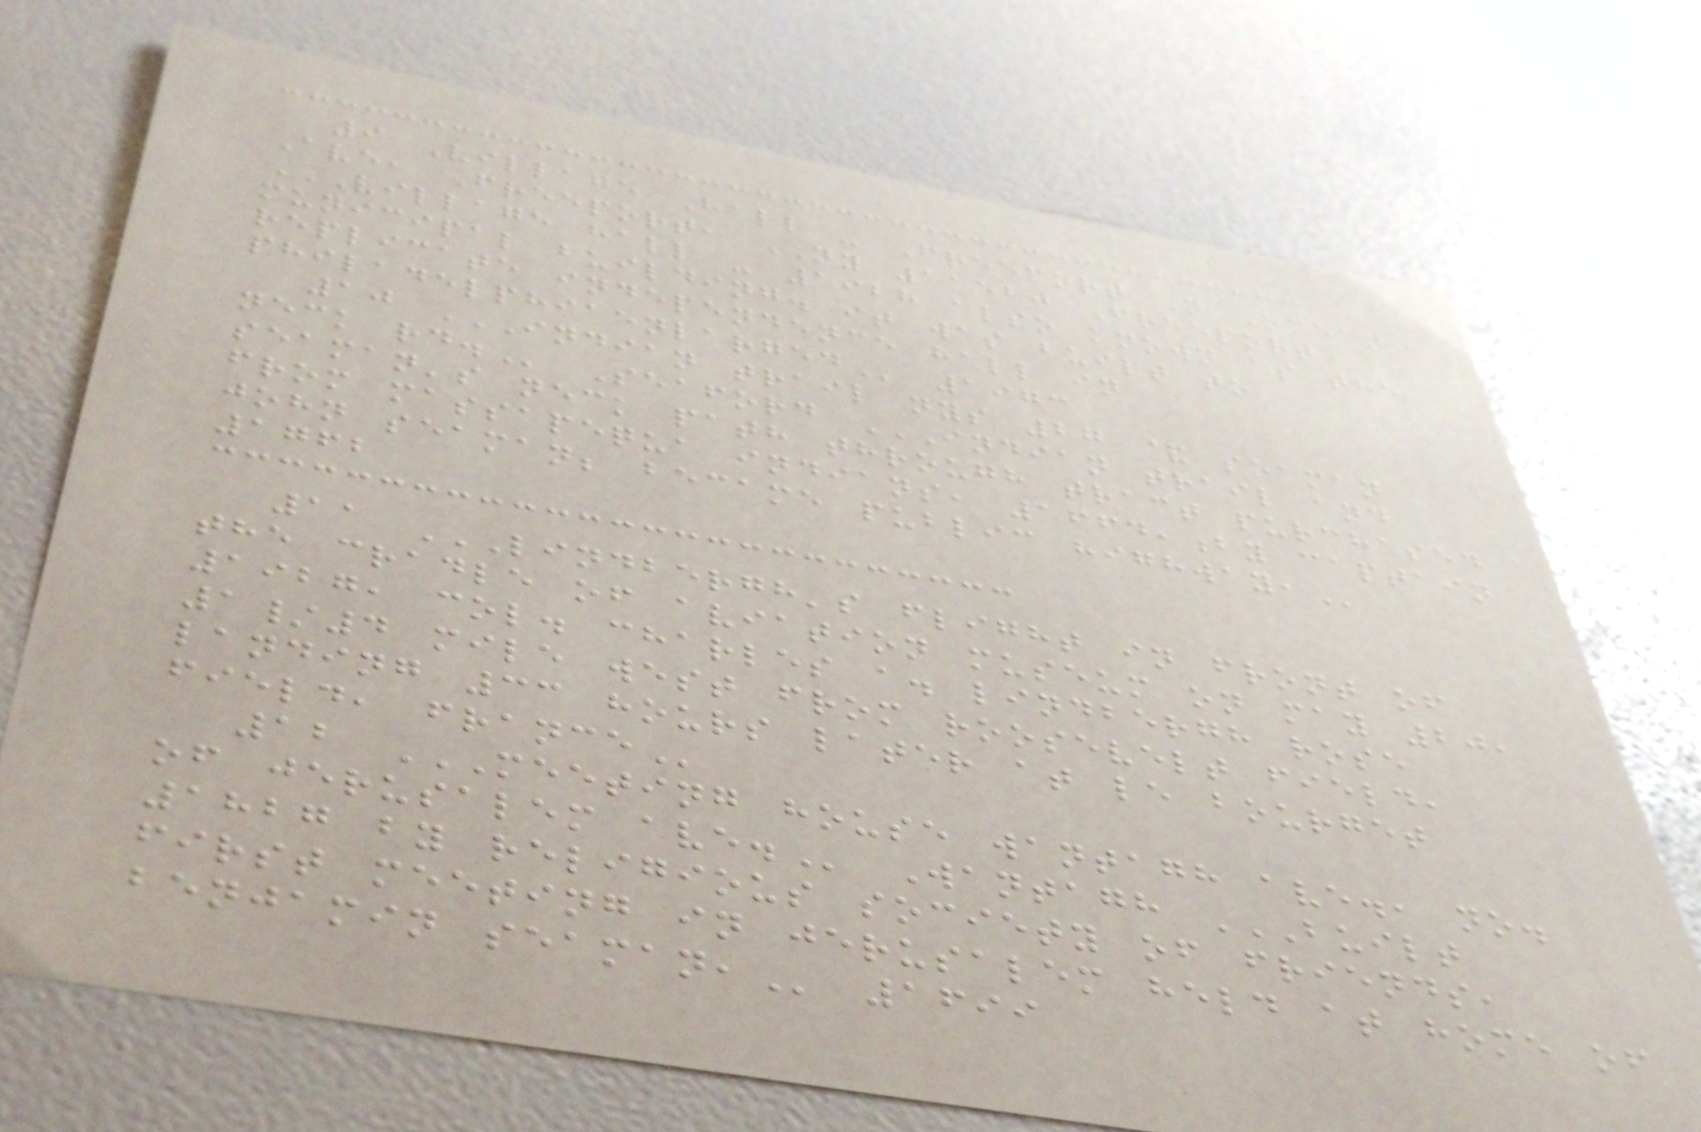9 Village Hall - Freeport N Ocean
Ave, Freeport, NY 11520 Freeport
VILLAGE HALL - 1928 ALSO KNOWN AS THE
MUNICIPAL BUILDING. IT WAS BUILT TO
REPLICATE INDEPENDENCE HALL IN
PHILADELPHIAENLARGED 1973
10 INDIAN TRAIL NYS 27 & SEAMAN
NECK RD. Seaford INDIAN TRAIL AND
SEAMAN'S NECK PATH THROUGH TRACT PURCHASED
FROM MASSAPEQUA INDIANS, 1664,BY CAPTAIN
JOHN SEAMAN; BECAME PUBLIC HIGHWAY,
1762
11 LINDBERGH'S FLIGHT IN FRONT OF
THE CRADLE OF AVIATION MUSEUM ON MAY 20,
1927, COL. CHARLES A. LINDBERGH ROSE
1/4 MILE WEST FROM ROOSEVELT FIELD,
LANDING 33 HOURS LATER AT LE BOURGET
FIELD, FRANCE
12 MEETING HOUSE WANTAGH AVE., NO.
OF JERUSALEM AVE. Wantagh BUILT
1827 BY RELIGIOUS SOCIETY OF FRIENDS,
FIRST MEETING IN JERUSALEM HELD AT HOME OF
BENJAMIN SEAMAN, 1699
